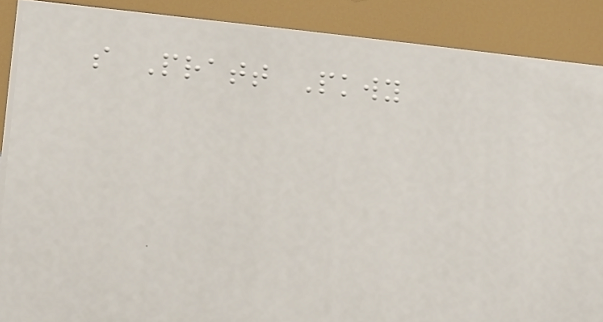s Pratt Pkwy
